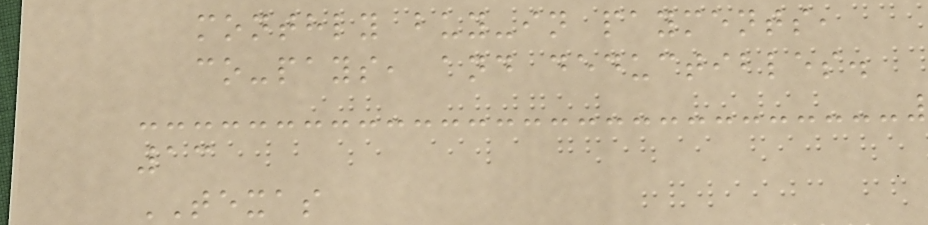monthly buy-in payments,
co-pays, and deductibles.
13
TEXAS
